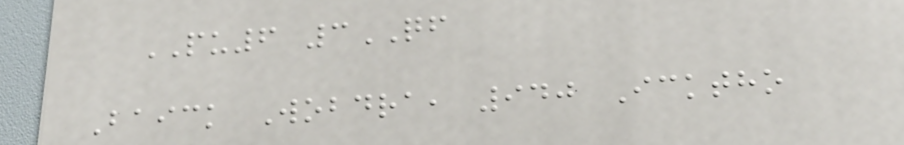PU6 3QF
Baick Wobdra, 940 Icktho
